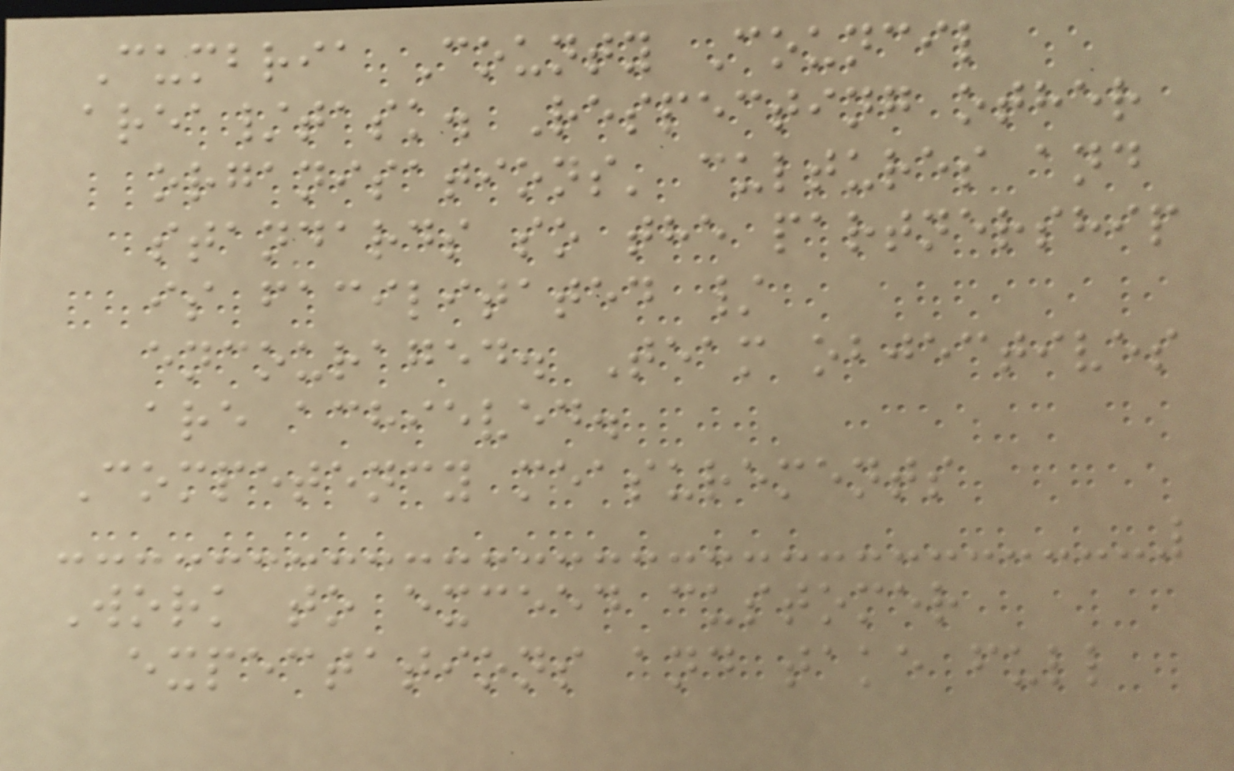Cumbria County Council
area/task. Respecting other
organisations' cultures and
standards so the partnership
is facilitated /
encouraged. Team objectives
are achieved.
Competency measurements
Work to exceed customer
expectations and take full
